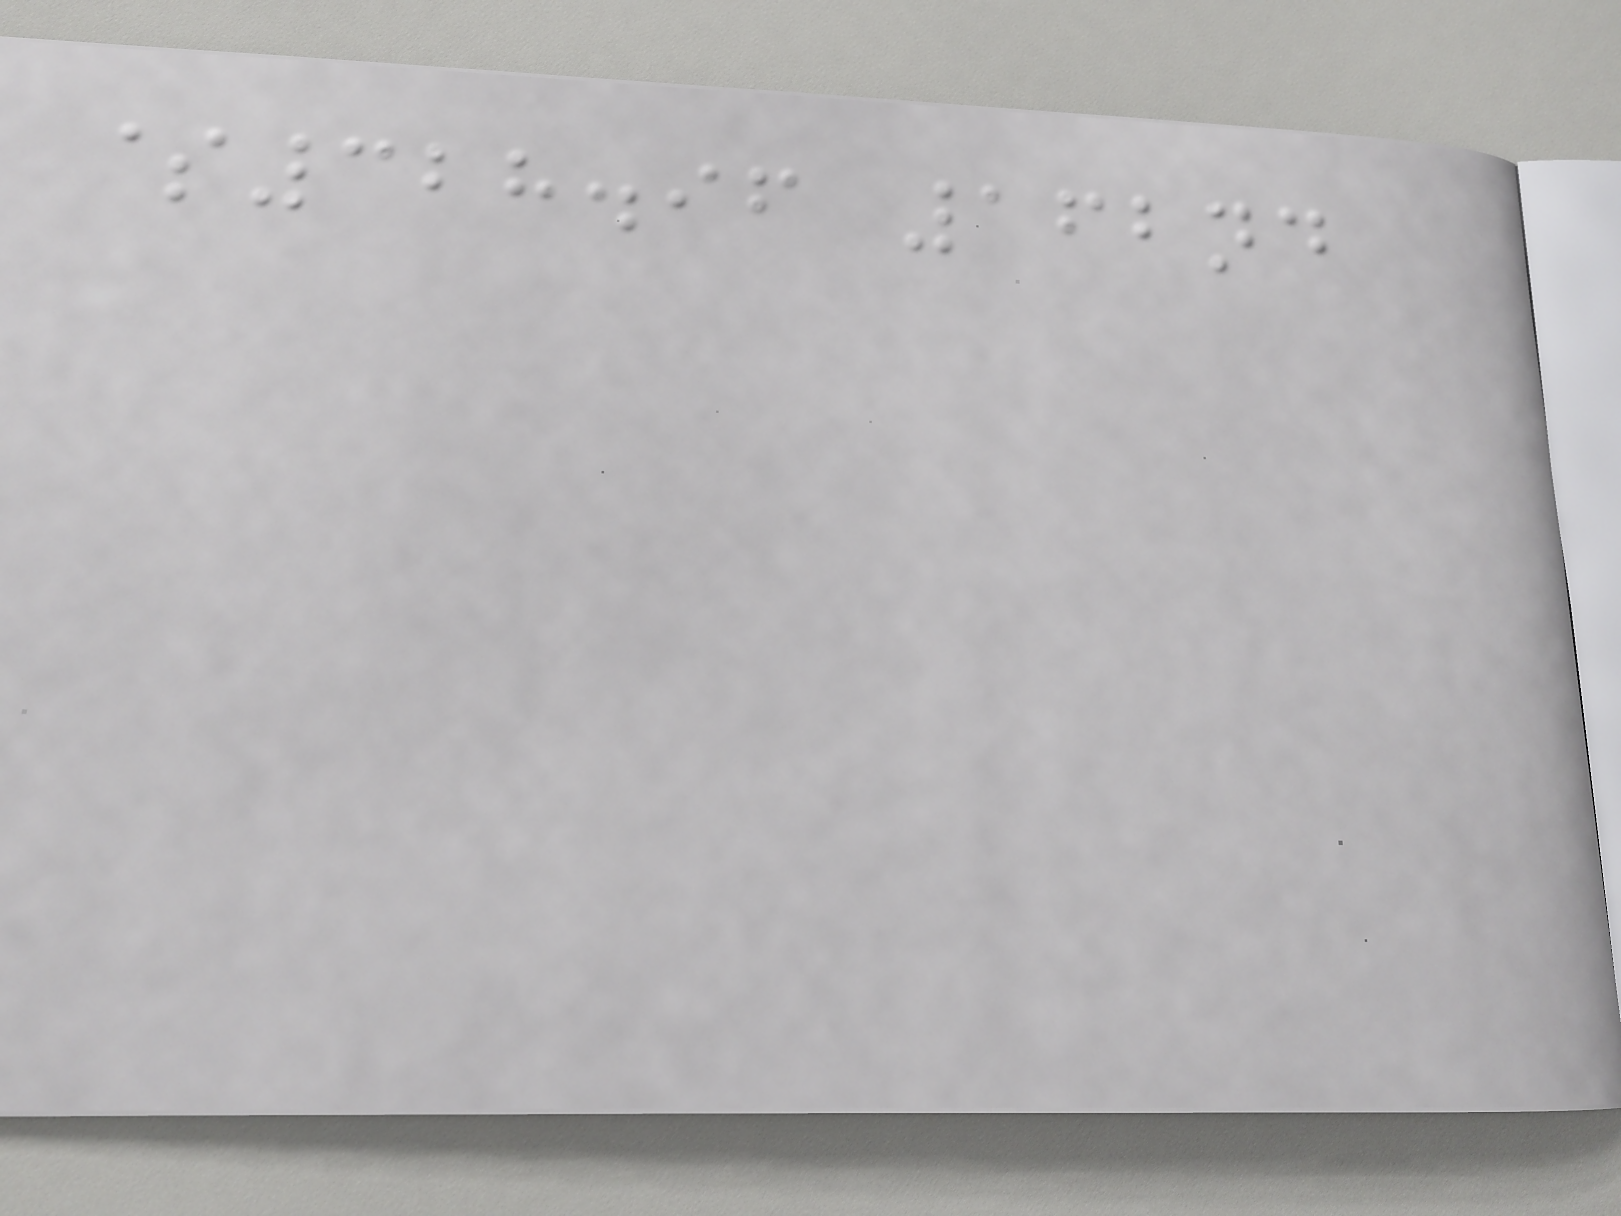$328.96 162nd
